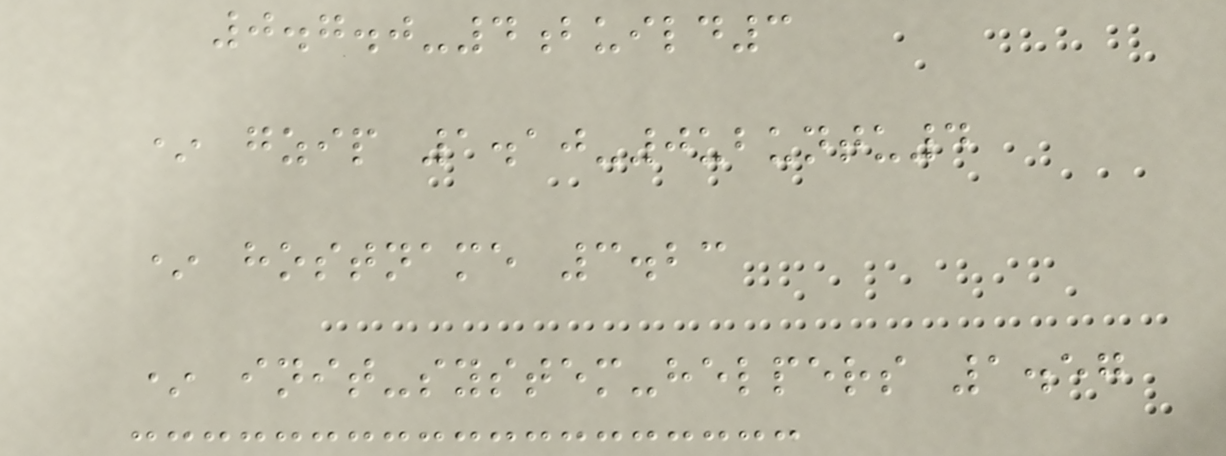0.7.0-4build3
* gzip 1.10-0ubuntu4
* hostname 3.23
* init-system-helpers 1.57
